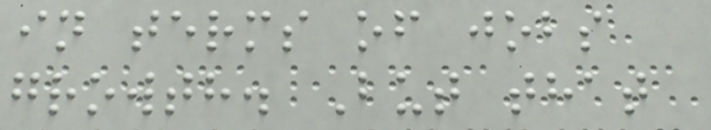in terms of jobs
growth. But that
